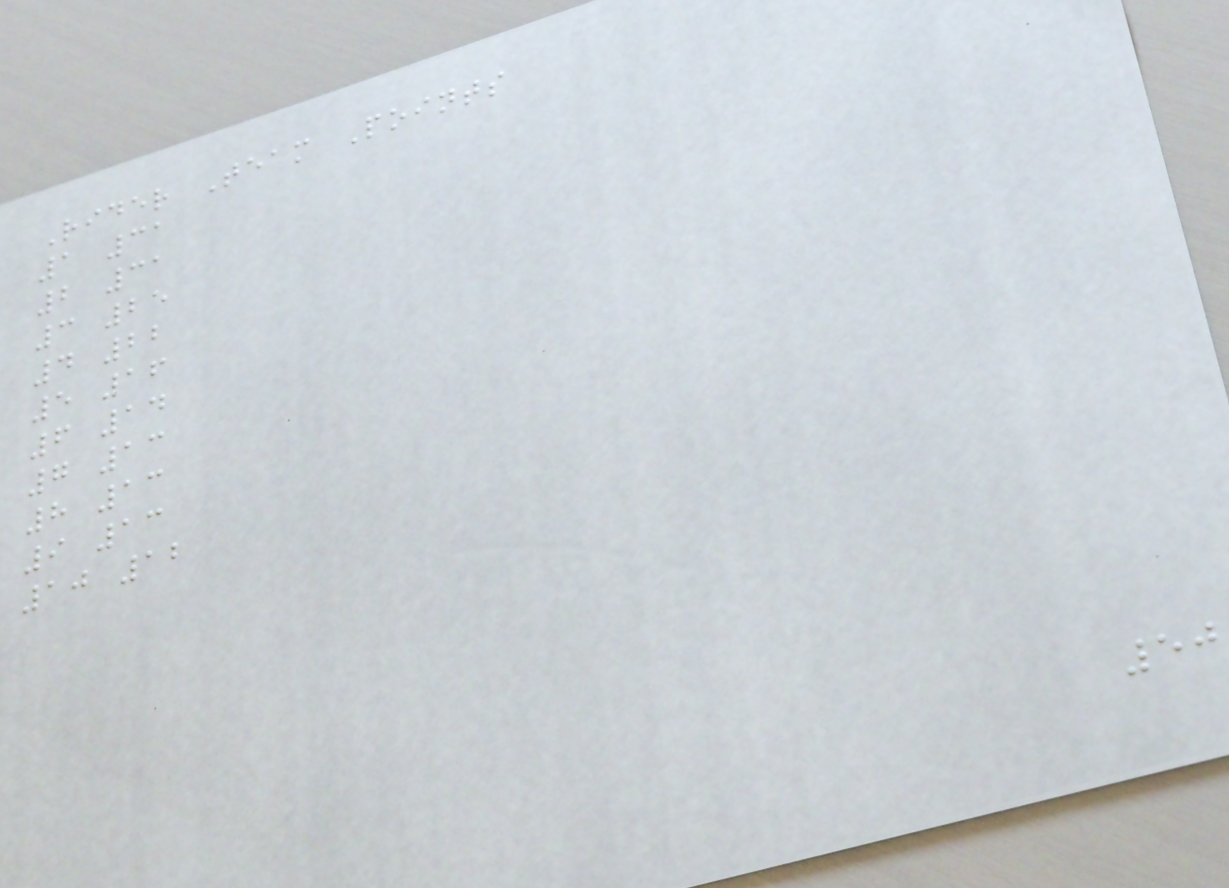Rider Team Points
1 31
2 31
3 25
4 22
5 16
6 14
7 13
8 13
9 13
10 12
50
